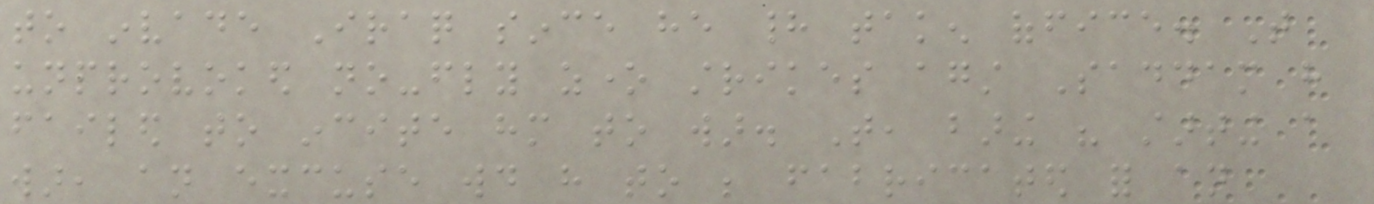to invade Iraq since he had taken office. That
unprovoked no-fly zone strikes against Saddam have
failed to incite him to war. That, baring his starting a
war, an excuse would have to be fabricated for an
